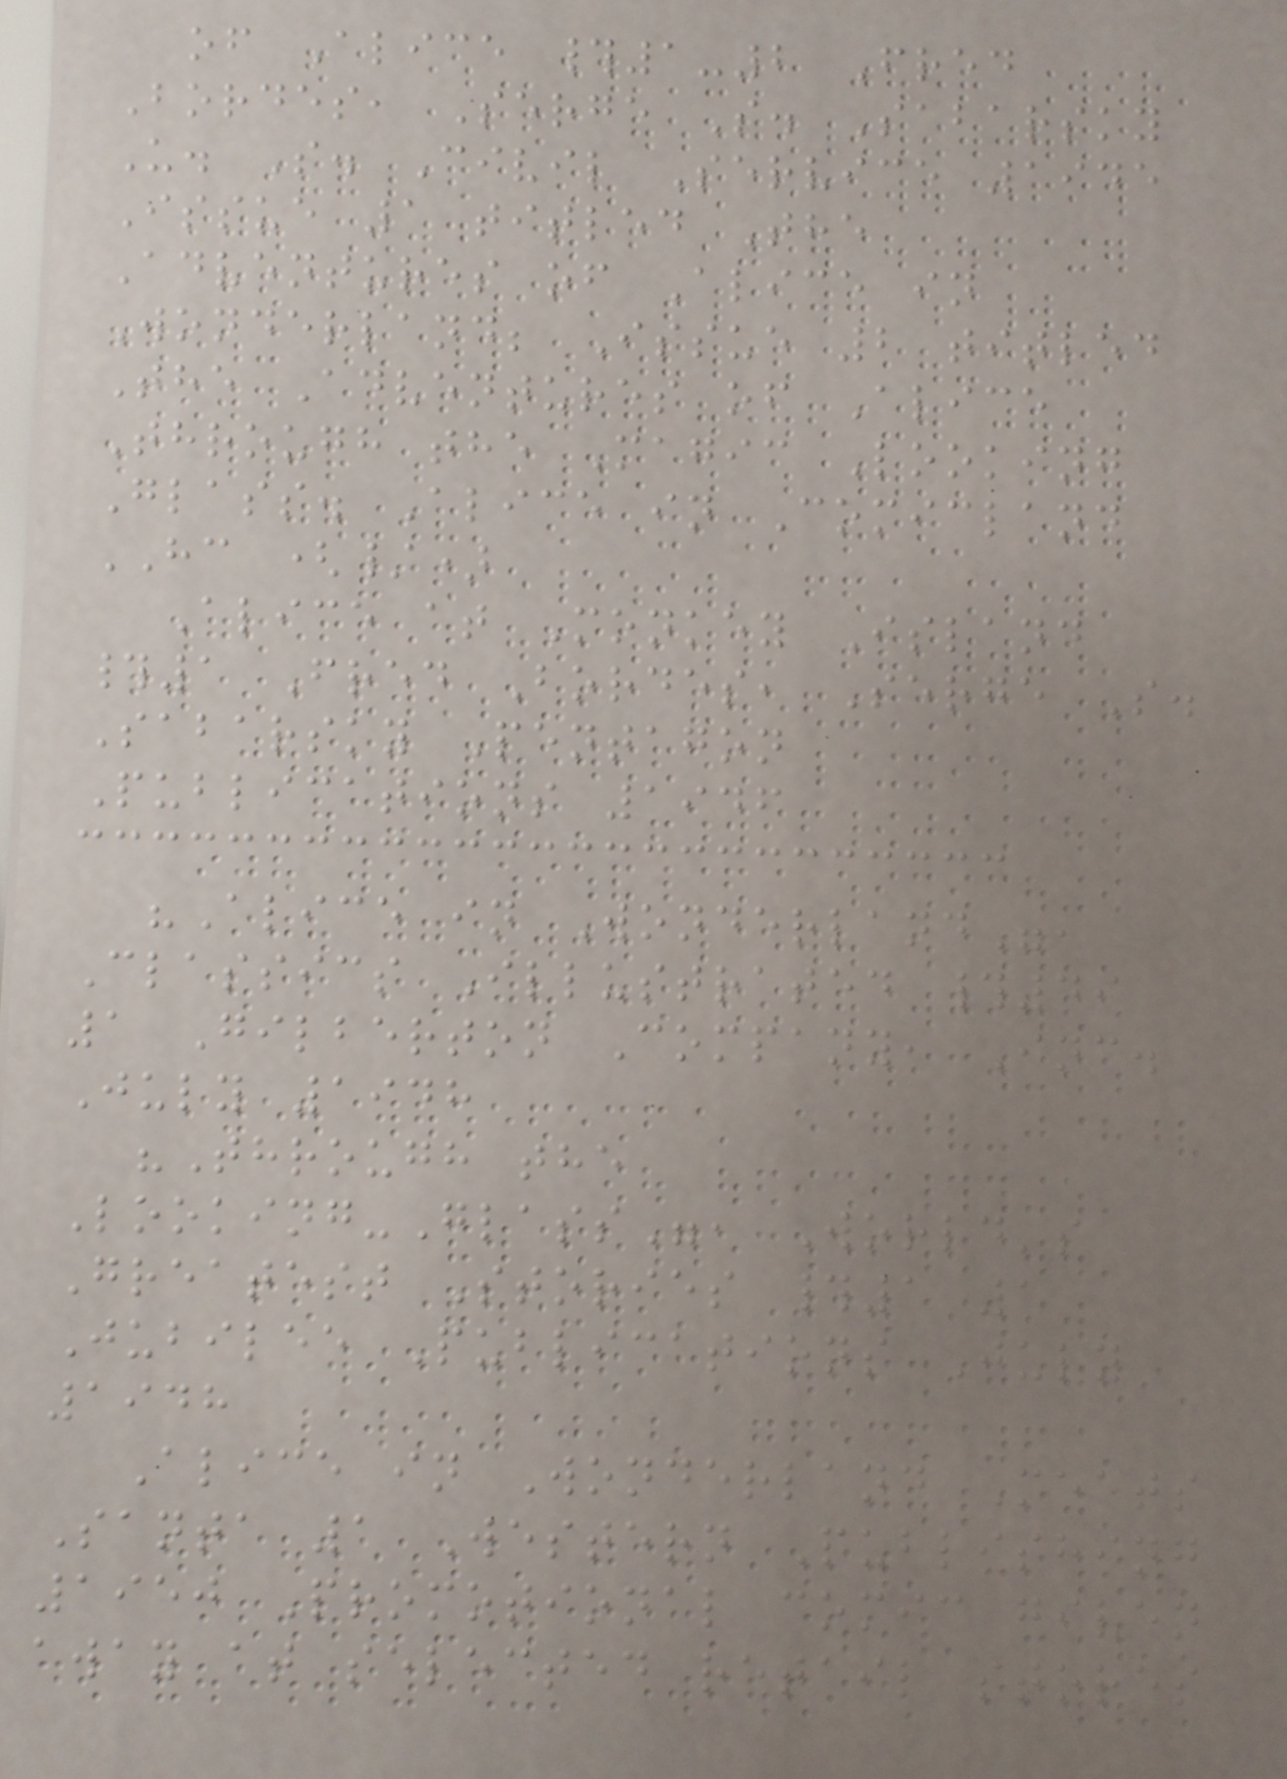of Alice #1-2 Fred
Bordes, Serge S. Sabarsky
U. S. Civil Service 1945
Issue 1 titled The
Adventures of Alice in
Wonderland; Issue 2 titled
The Adventures of Alice
Through the Magic Looking
Glass. Alice in Comicland
HC (/)
Alice at Monkey Island
#1 Fred Bordes, Serge S.
Sabarsky Pentagon
Publications 1946
"Alice in Wonderland",
Classics Illustrated #49
1 Gilberton Company, Inc.
July 1948
"Through the
Looking-Glass", World's
Greatest Stories #1 1
Jubilee Publications July
1948
Alice in Wonderland Meets
Santa 1 Western Publishing
1950 Promotional comic given
away at selected retail stores
